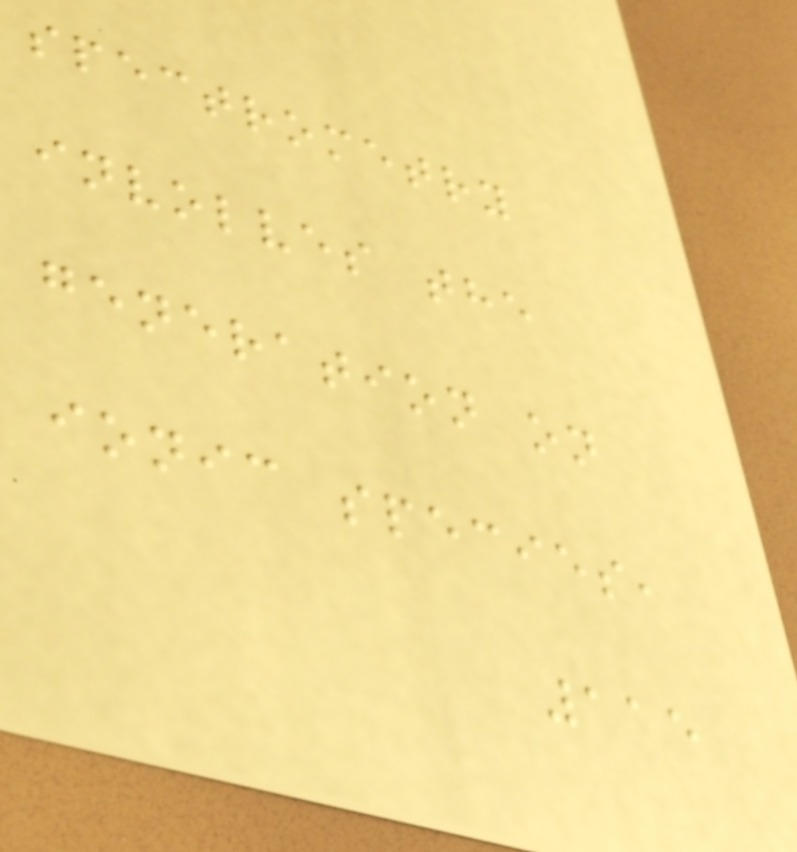spectrometry
involves the
generation on
ionic species,
115
